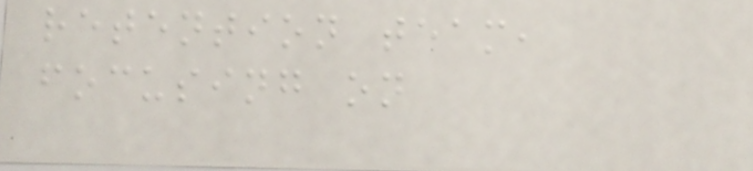retention team,
focusing on
